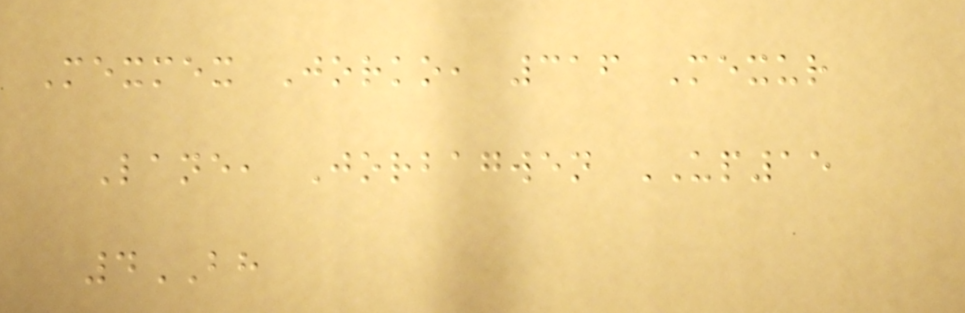Mexmex Jorko, 316 Mexur
Lane, Jorbagwen UP15
4BH
